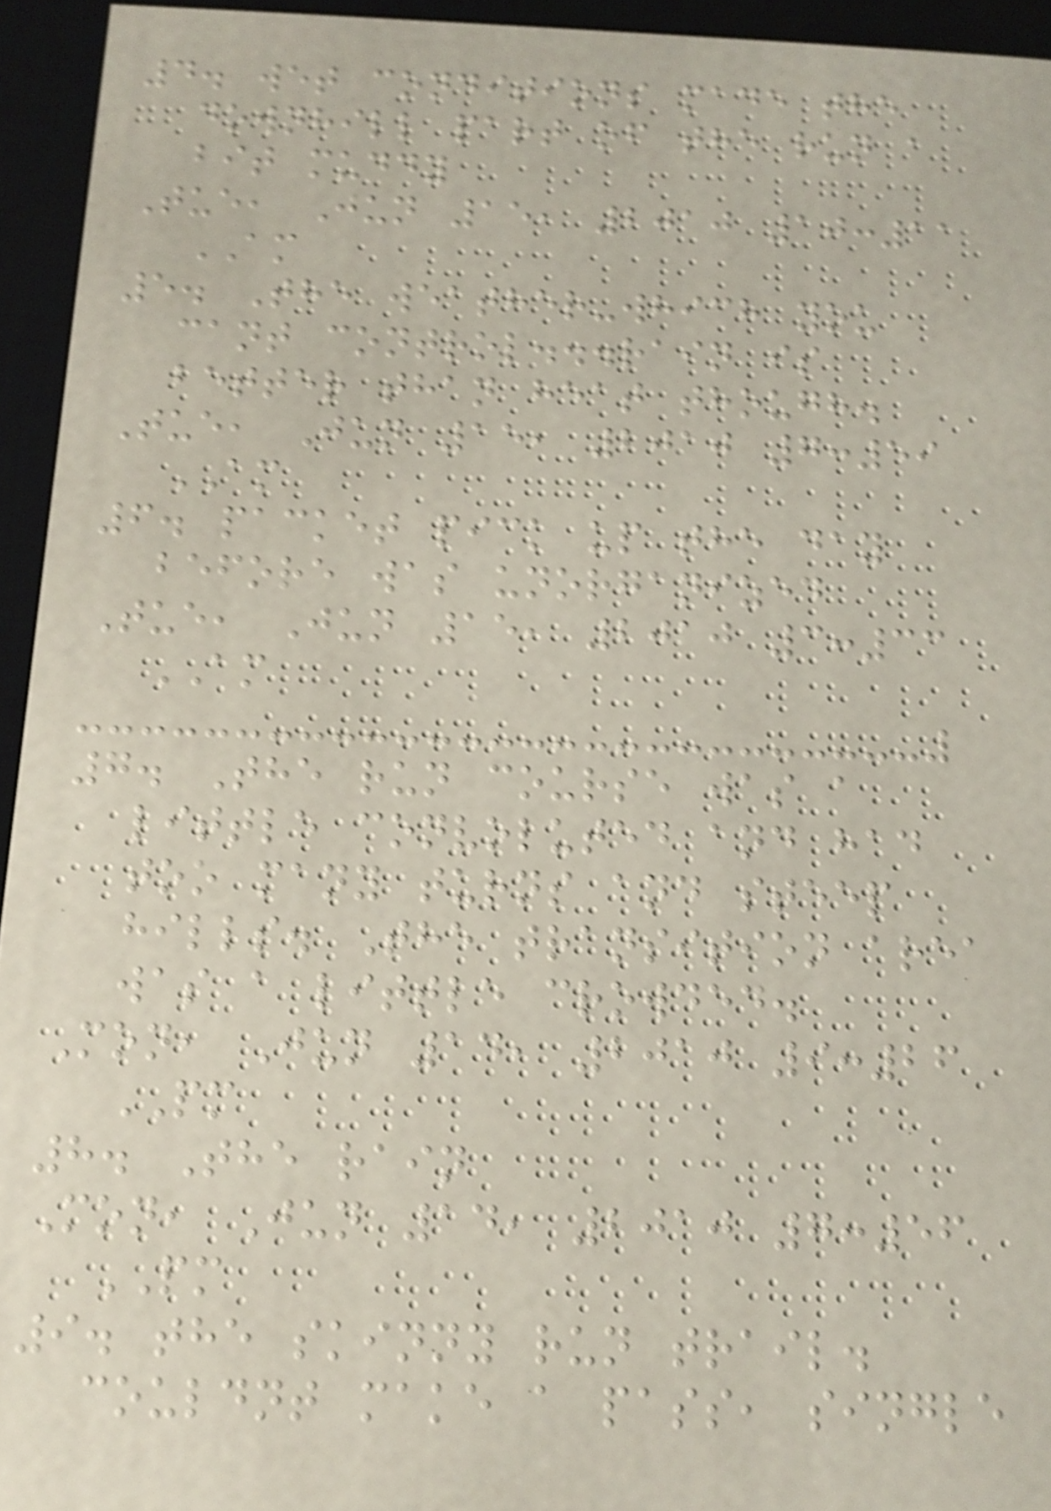4. wet conditions made the
downhill part of the run a
bit muddy
Tue, Jun 15, 2010 10:11
AM
5. The weather-which you
cant control...rain is
better than heat though.
Tue, Jun 15, 2010 7:59
AM
6. packet pick up the day
before was unorganized
Tue, Jun 15, 2010 3:33
AM
7. The run course was a
little convoluted and had
too many turns and steep
hills. The transition area
was a little crowded.
Mon, Jun 14, 2010 9:26
PM
8. The rain
Mon, Jun 14, 2010 7:56
PM
9. the skinny run trail.
couldnt make a pass, single
